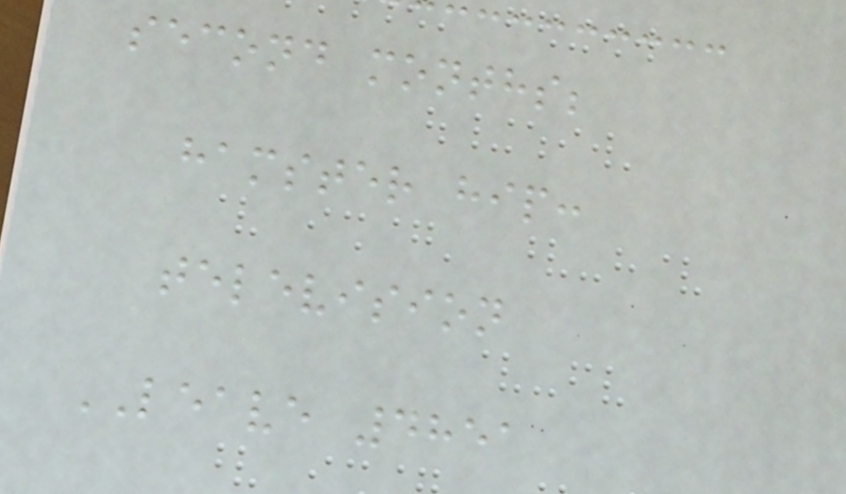second months;
hamster hip:
television
LEAVE 4851
